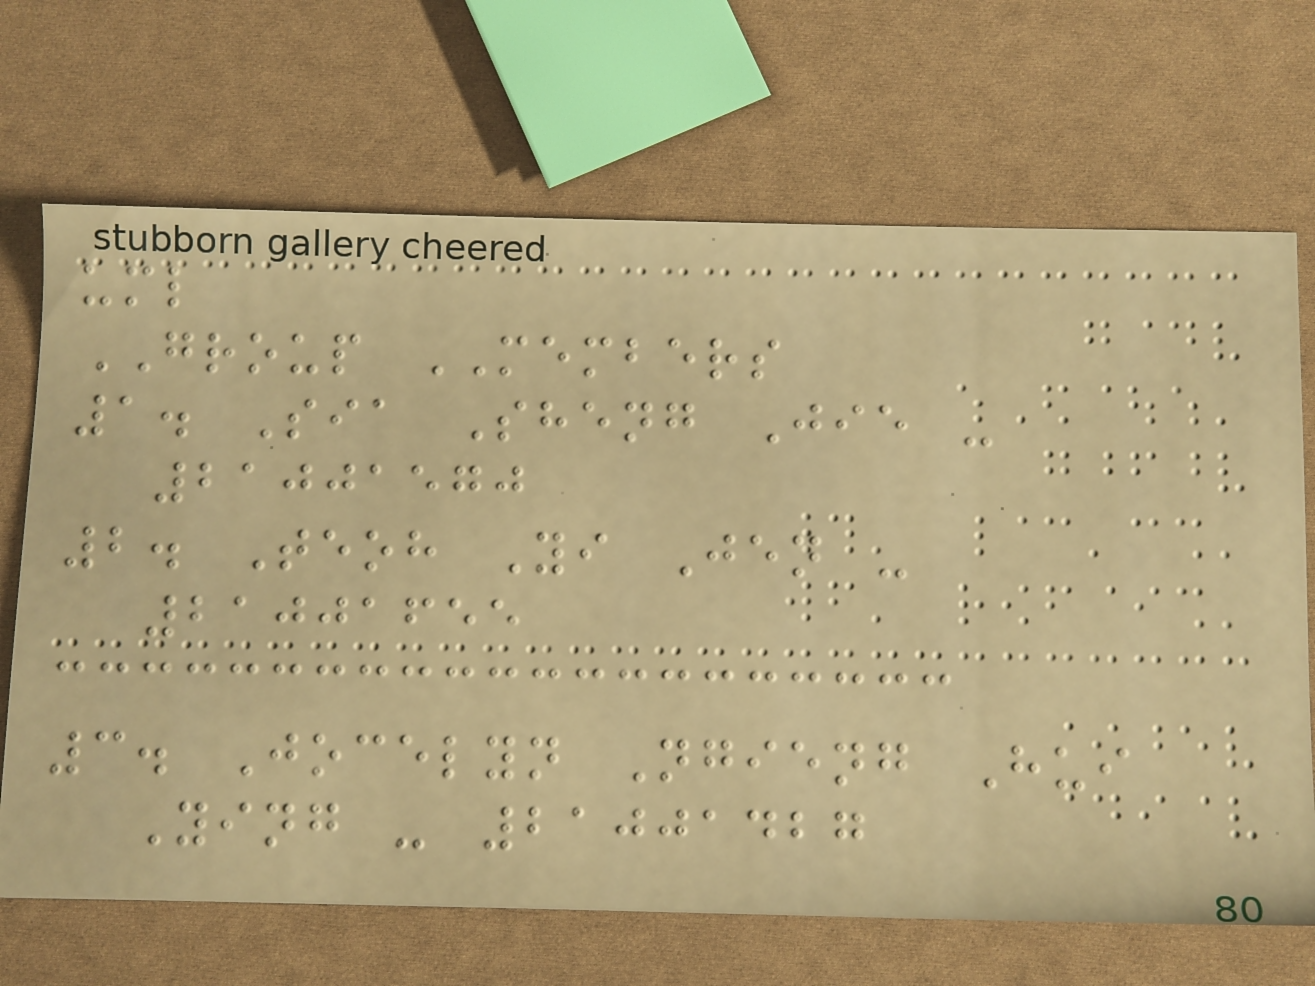uml
GROUP MEMBERS
1. Sia Sheng Jie -
21001570
2. Teoh Yi Jen -
21001655
3. Jocelyn Ngieng Hui
Ying - 21001427
